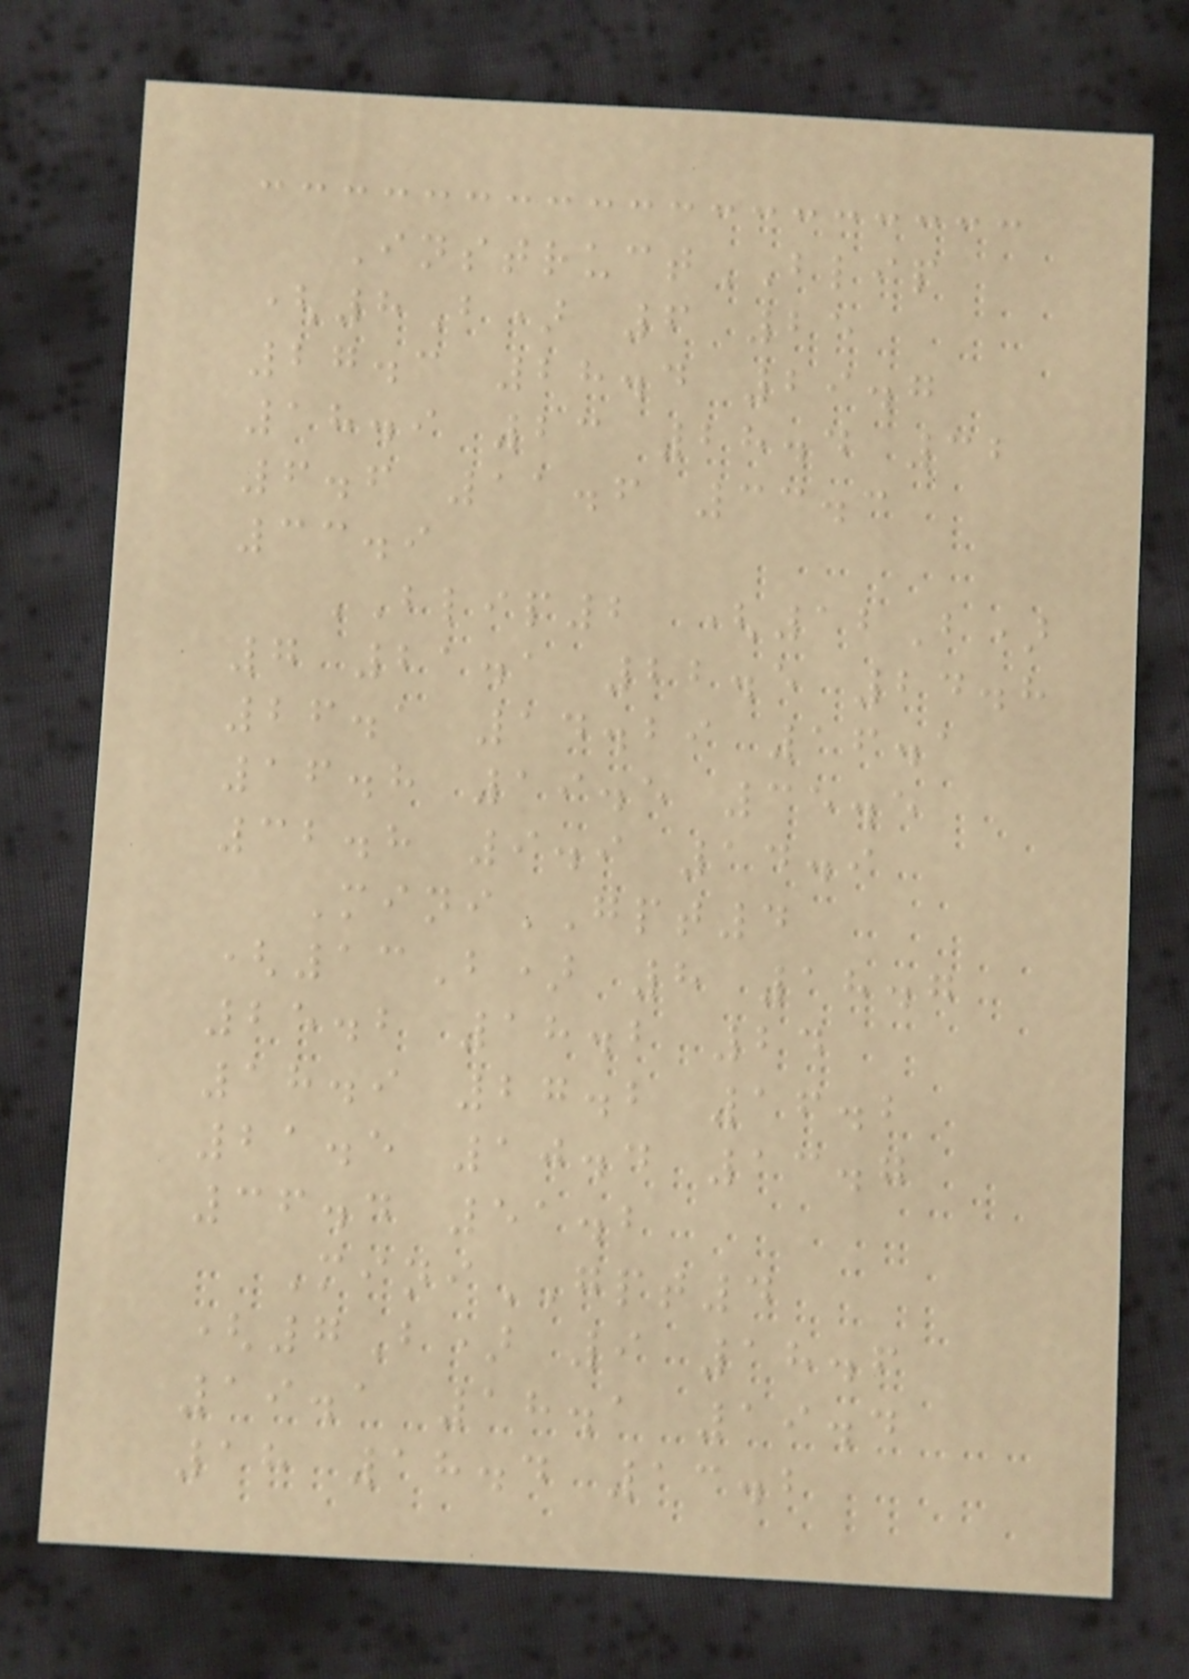InstructBLIP
(8B) 6 25
27.3 28.4 29.7
18.9 23 28.4 32
6.6 11.6 33.3
33.9
BLIP2 (12B)
7 21.1 22.5 24.8
26.1 14.29 16.1
16.8 19.5 35.5
32.8 9.9 14.9
MiniGPT4
(13B) 8 18.7
25.2 18.2 24
18.9 27.2 16.2
21.5 10.4 13.7
36.4 51.2
MiniGPT4
(7B) 9 18.6
19.1 18.1 19.4
18 18.4 13.2
